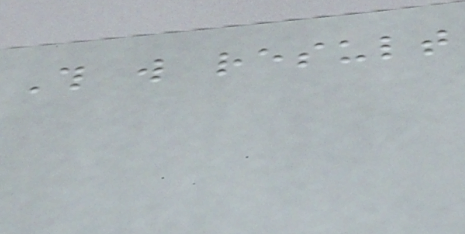This will result
